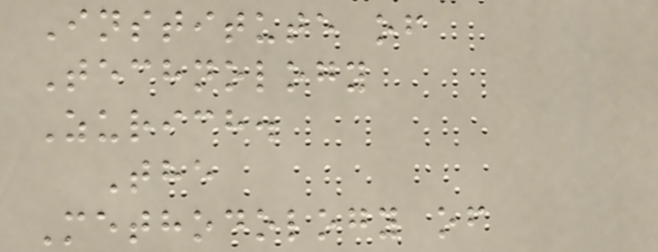Institute of
Technology
Zurich.
The
Methodology of
